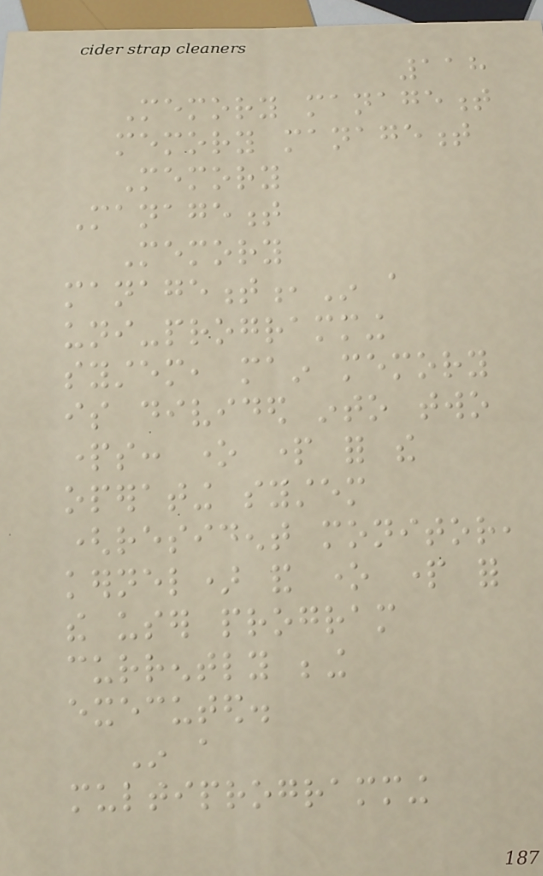118
Memory management
memory management
Memory
Management
Memory
management,In a
uni-programming
system, main memory
is divided into two
parts: one part for the
operating system
(resident monitor,
kernel) and one part for
the user program
currently being
executed.
In a
multiprogramming
